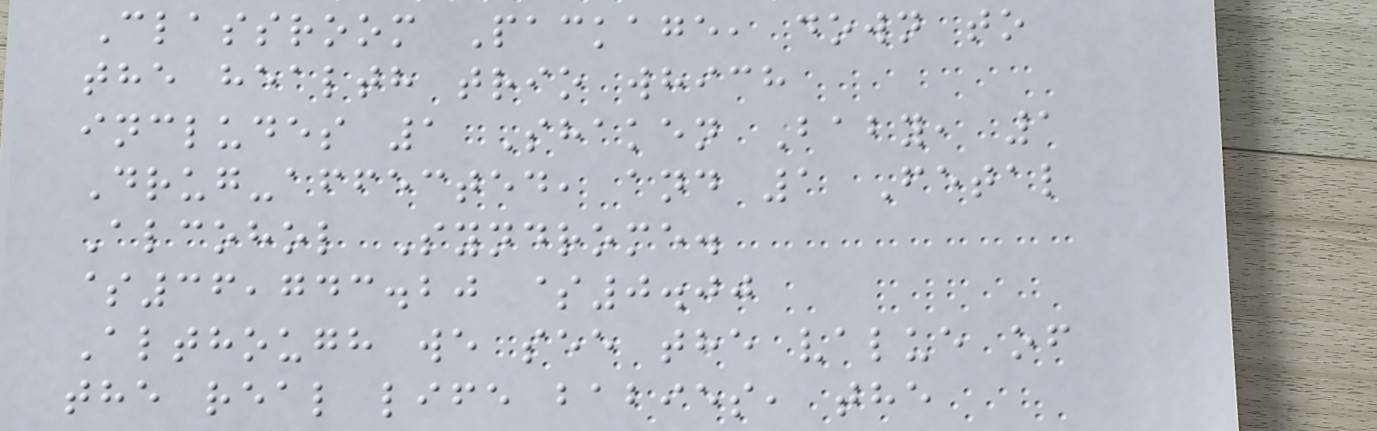Classroom Package, down to
the health trio which
includes 1 Shaken Baby, 1
Drug-affected, and 1 Fetal
Alcohol Syndrome.
$36,743.20 $0.00
Although we see the value of
the real life babies, the
